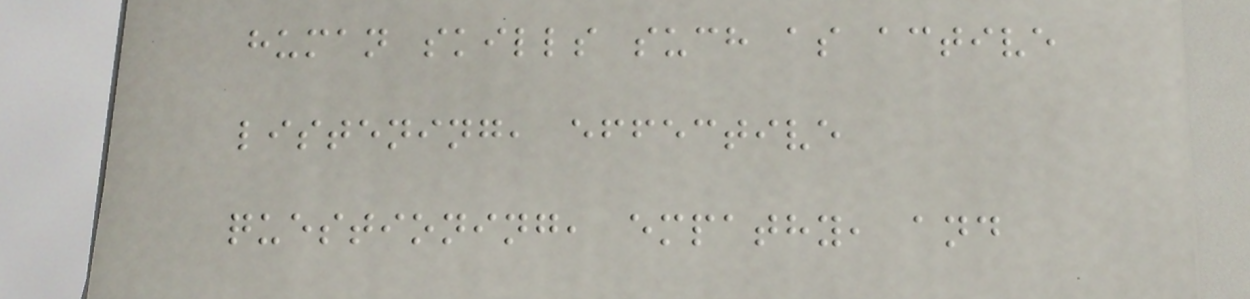human skills such as active
listening, effective
questioning, empathy, and
